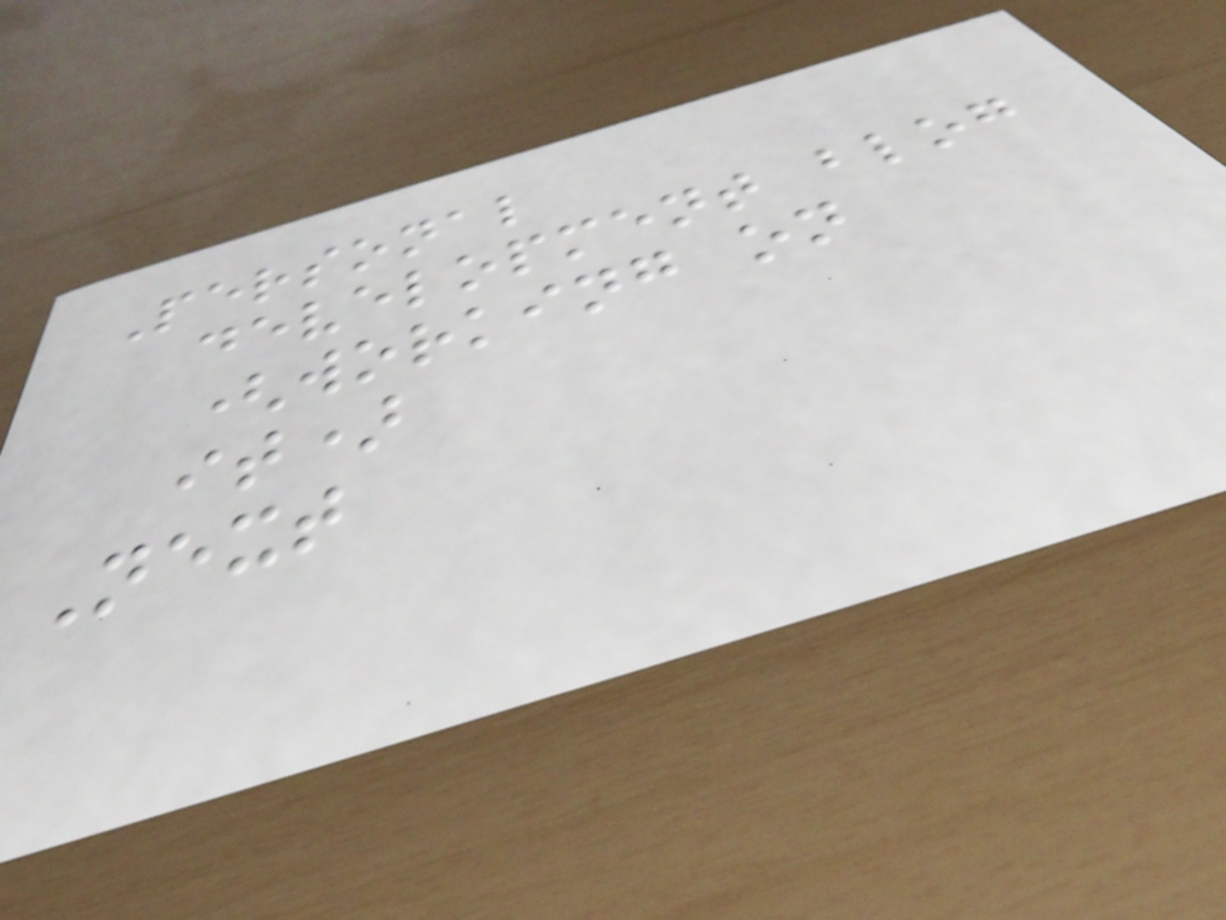Personal
development blog
(working on
it)
Next
